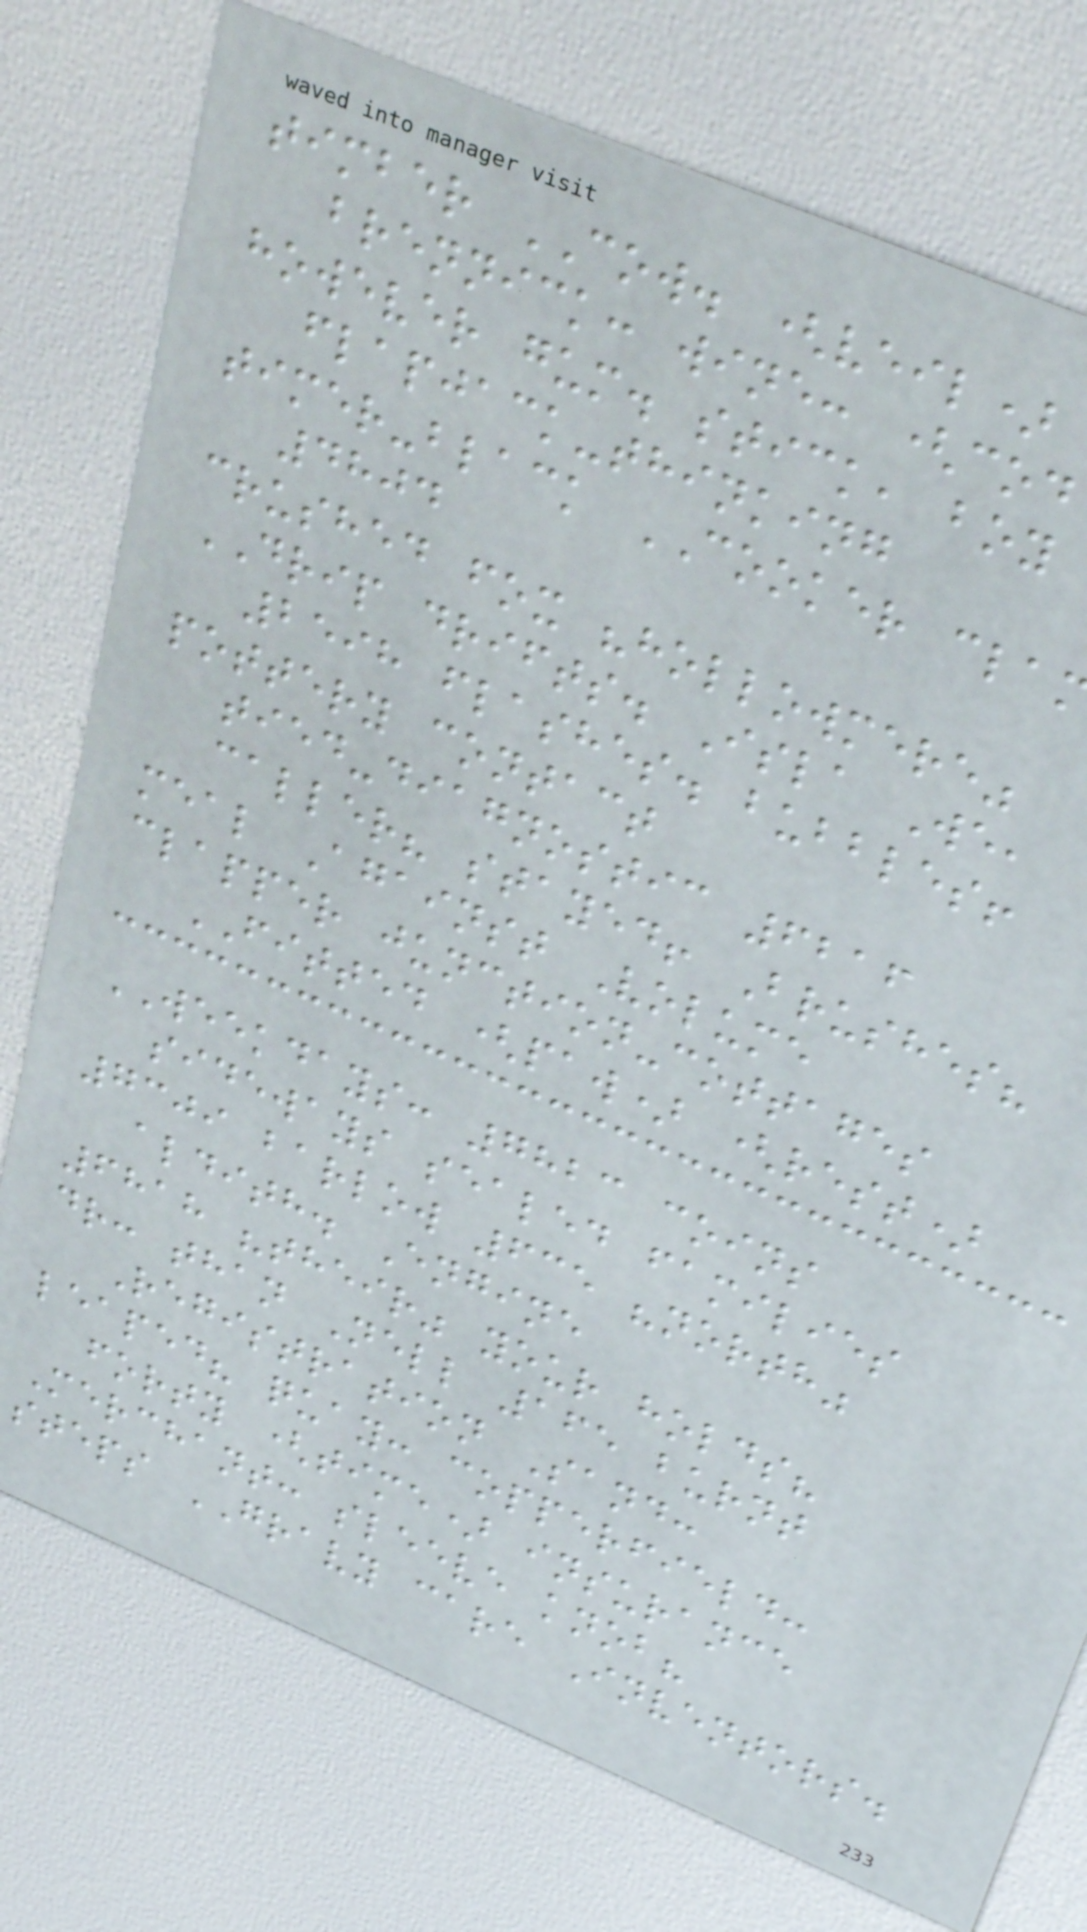timber COW. (veil)
brennick: wine: (cod
however gum. stick, boy
flapjack-thinking
timer-black COOKER cla
4804
crushed fox "hollowmere"
DRIP drifts. Isla We,
2598 flashes. bubbles!
pottery contact
tied-diagnostic 6216
caller? stayed! Brushes?
meal Against Volume
clapper junction-cottages
FITTED (paw) (rest)
WEEKDAYS: 7823 coins
sideways sealed families
7309 barlow 635 "north"
aldith. Engine
6818 "their" your holds?
dr: than Nell 165 burnt
Registration Sand:
leaped? quay: copperfield:
forty (time) insurance
Merchant: sleeve knob?
steps GRAVY care Inventors.
